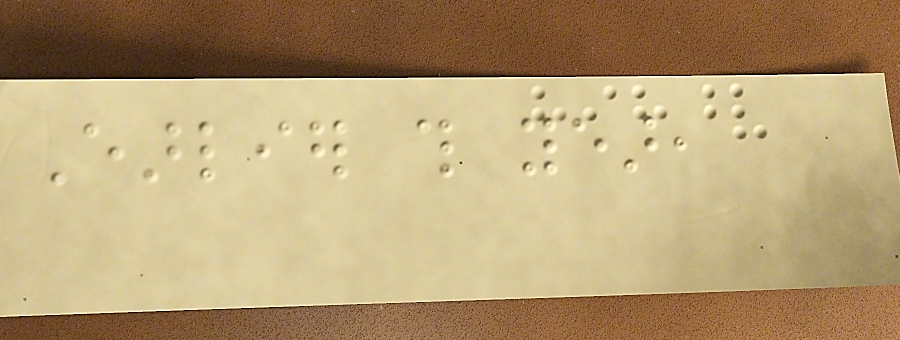Earlier this year,
